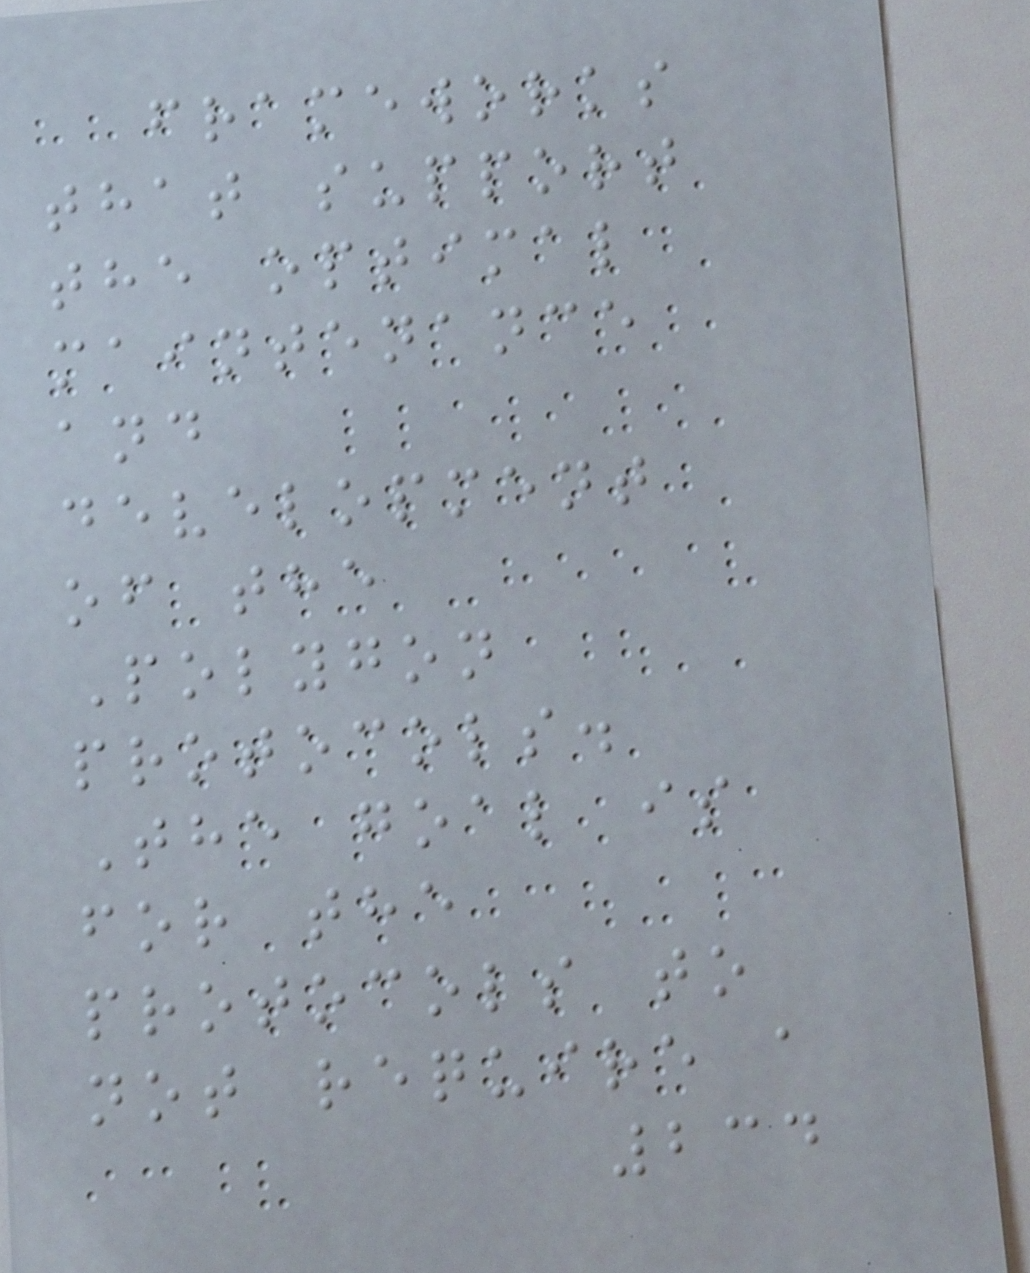frameworks
that support
the optimal
maintenance
and
development
of the
Polygon
protocols.
The goal is
for the
protocols to
not require a
234
